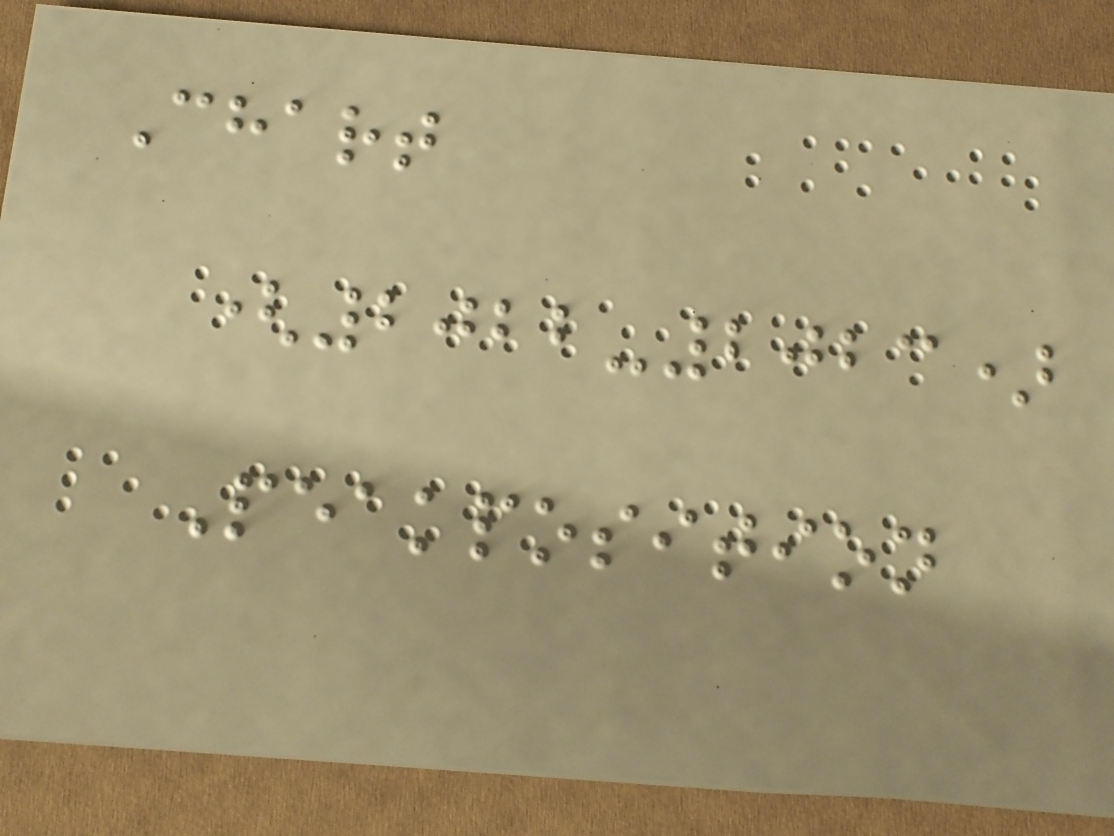Chart
(2022-2023)
Peakposition
